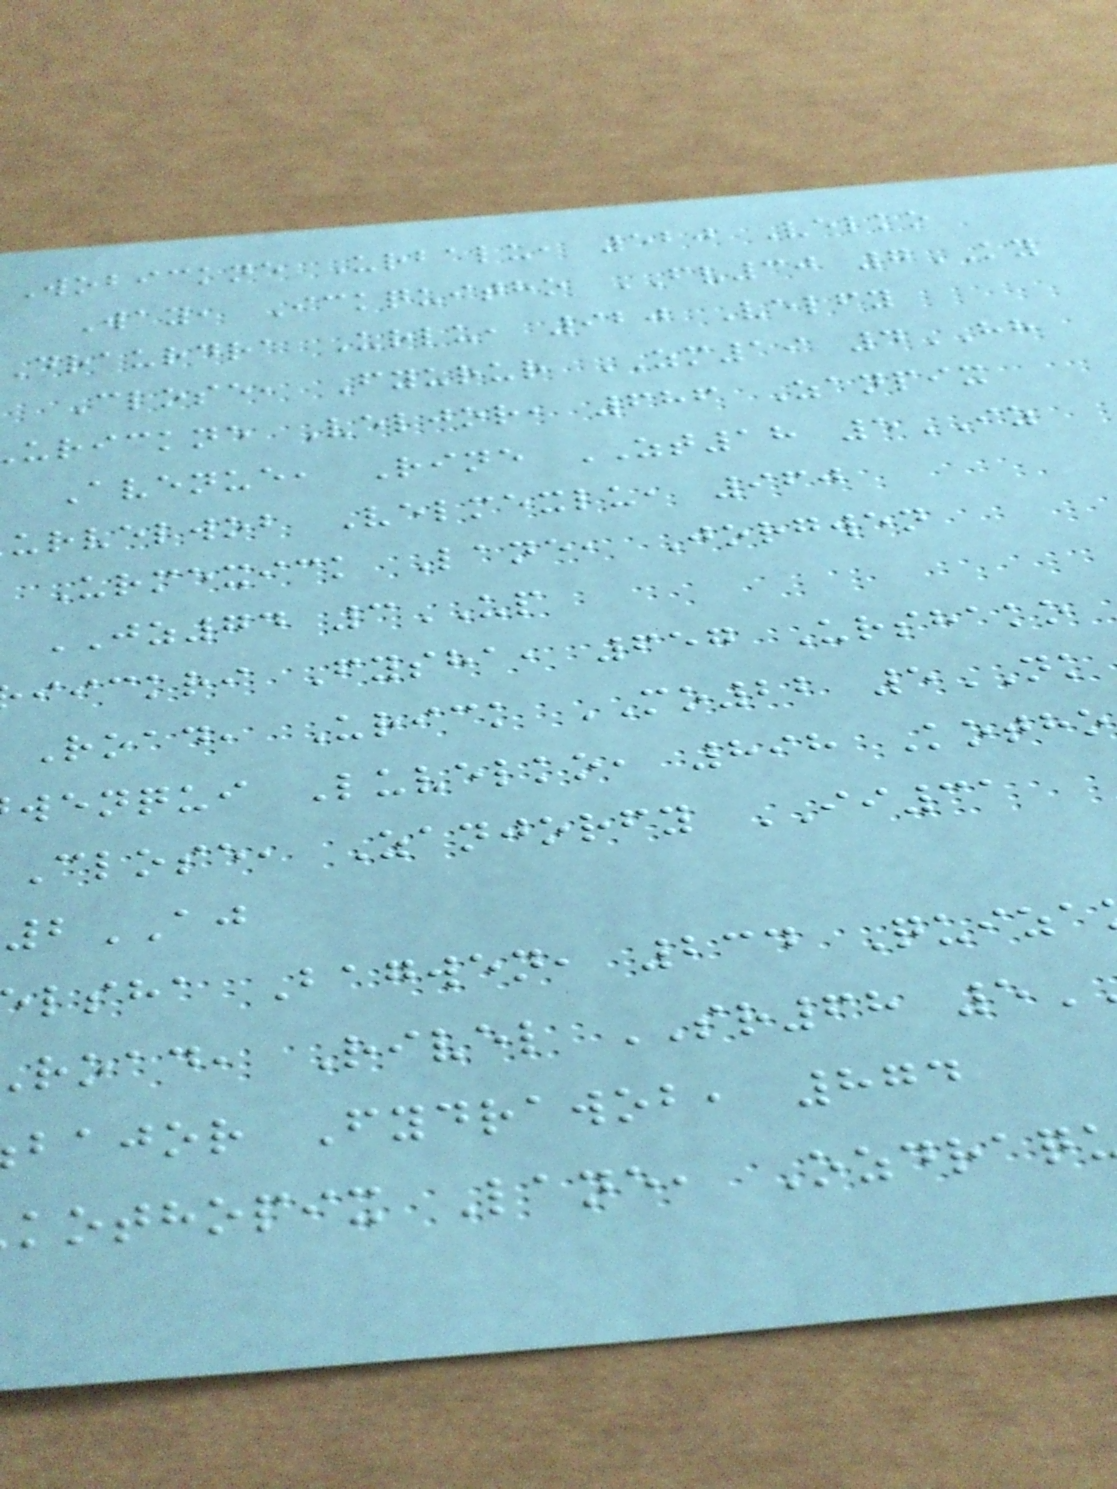Wobickne Urbalu, 520 Velko
Way, Ickquitho FV30 7KY
Draurdra Urlu, 920 Velfy
Close, Fyurur ZM19 4HH
urickne Veljor, 686 Zanpix
Avenue, Rine ZT18 5IZ
urvelwob Velmexlu, 960
Urmexick Lane, Jorgwen
JZ74 3UP
iickri Fysha, 657 Urshako
Road, Urick MO22 5NK
wenqui Luvelko, 898 Kotho
Close, Zanjorfy II31
2AJ
lsha Bagwen, 234 Quiza
road, Rivel SR68 5
bajor Fydrawob, 874
kothopix Lane, Ozdraq
